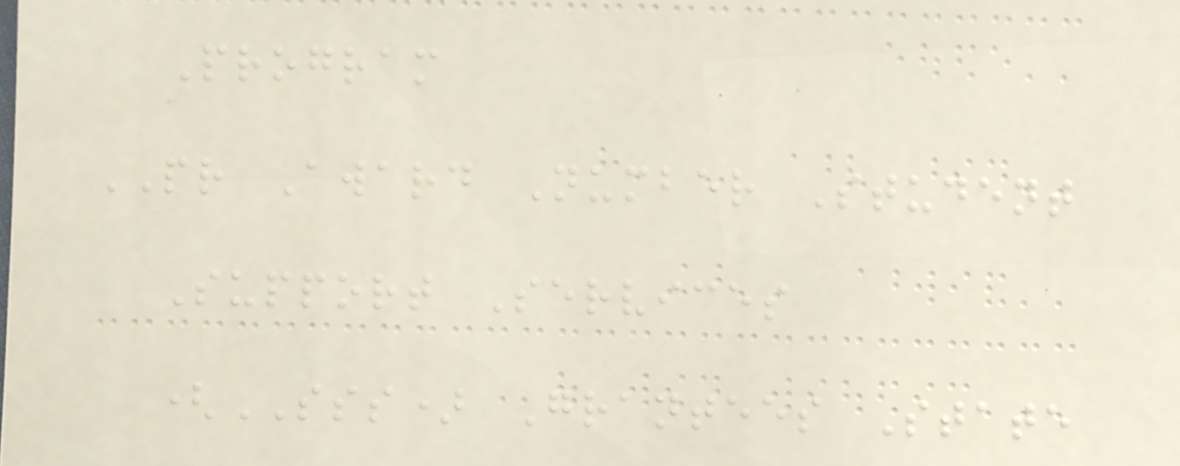Program
PR Award Number Student
Support Services
(SSS) Grantees State
